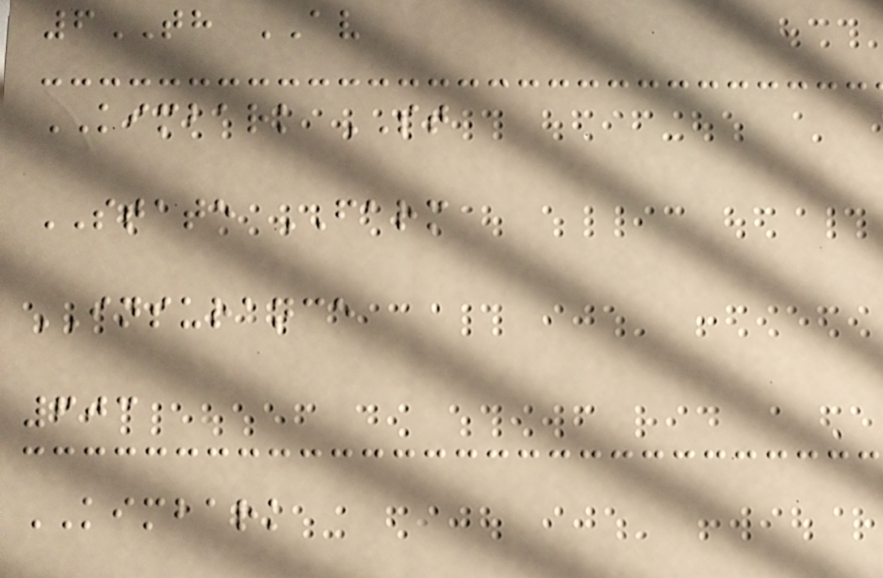6TH AV
KIMBARK ST
STATE FARM
INSURANCE
603
KIMBARK
